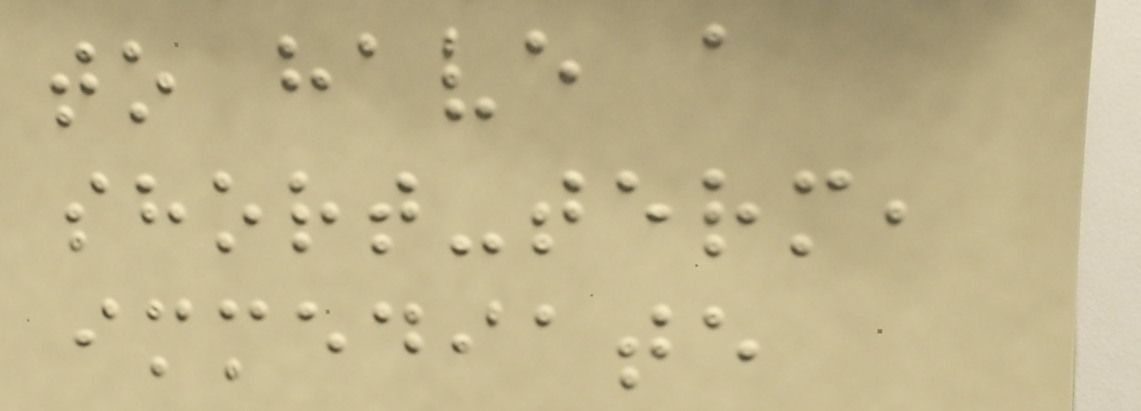to have a
short-term,
immediate
